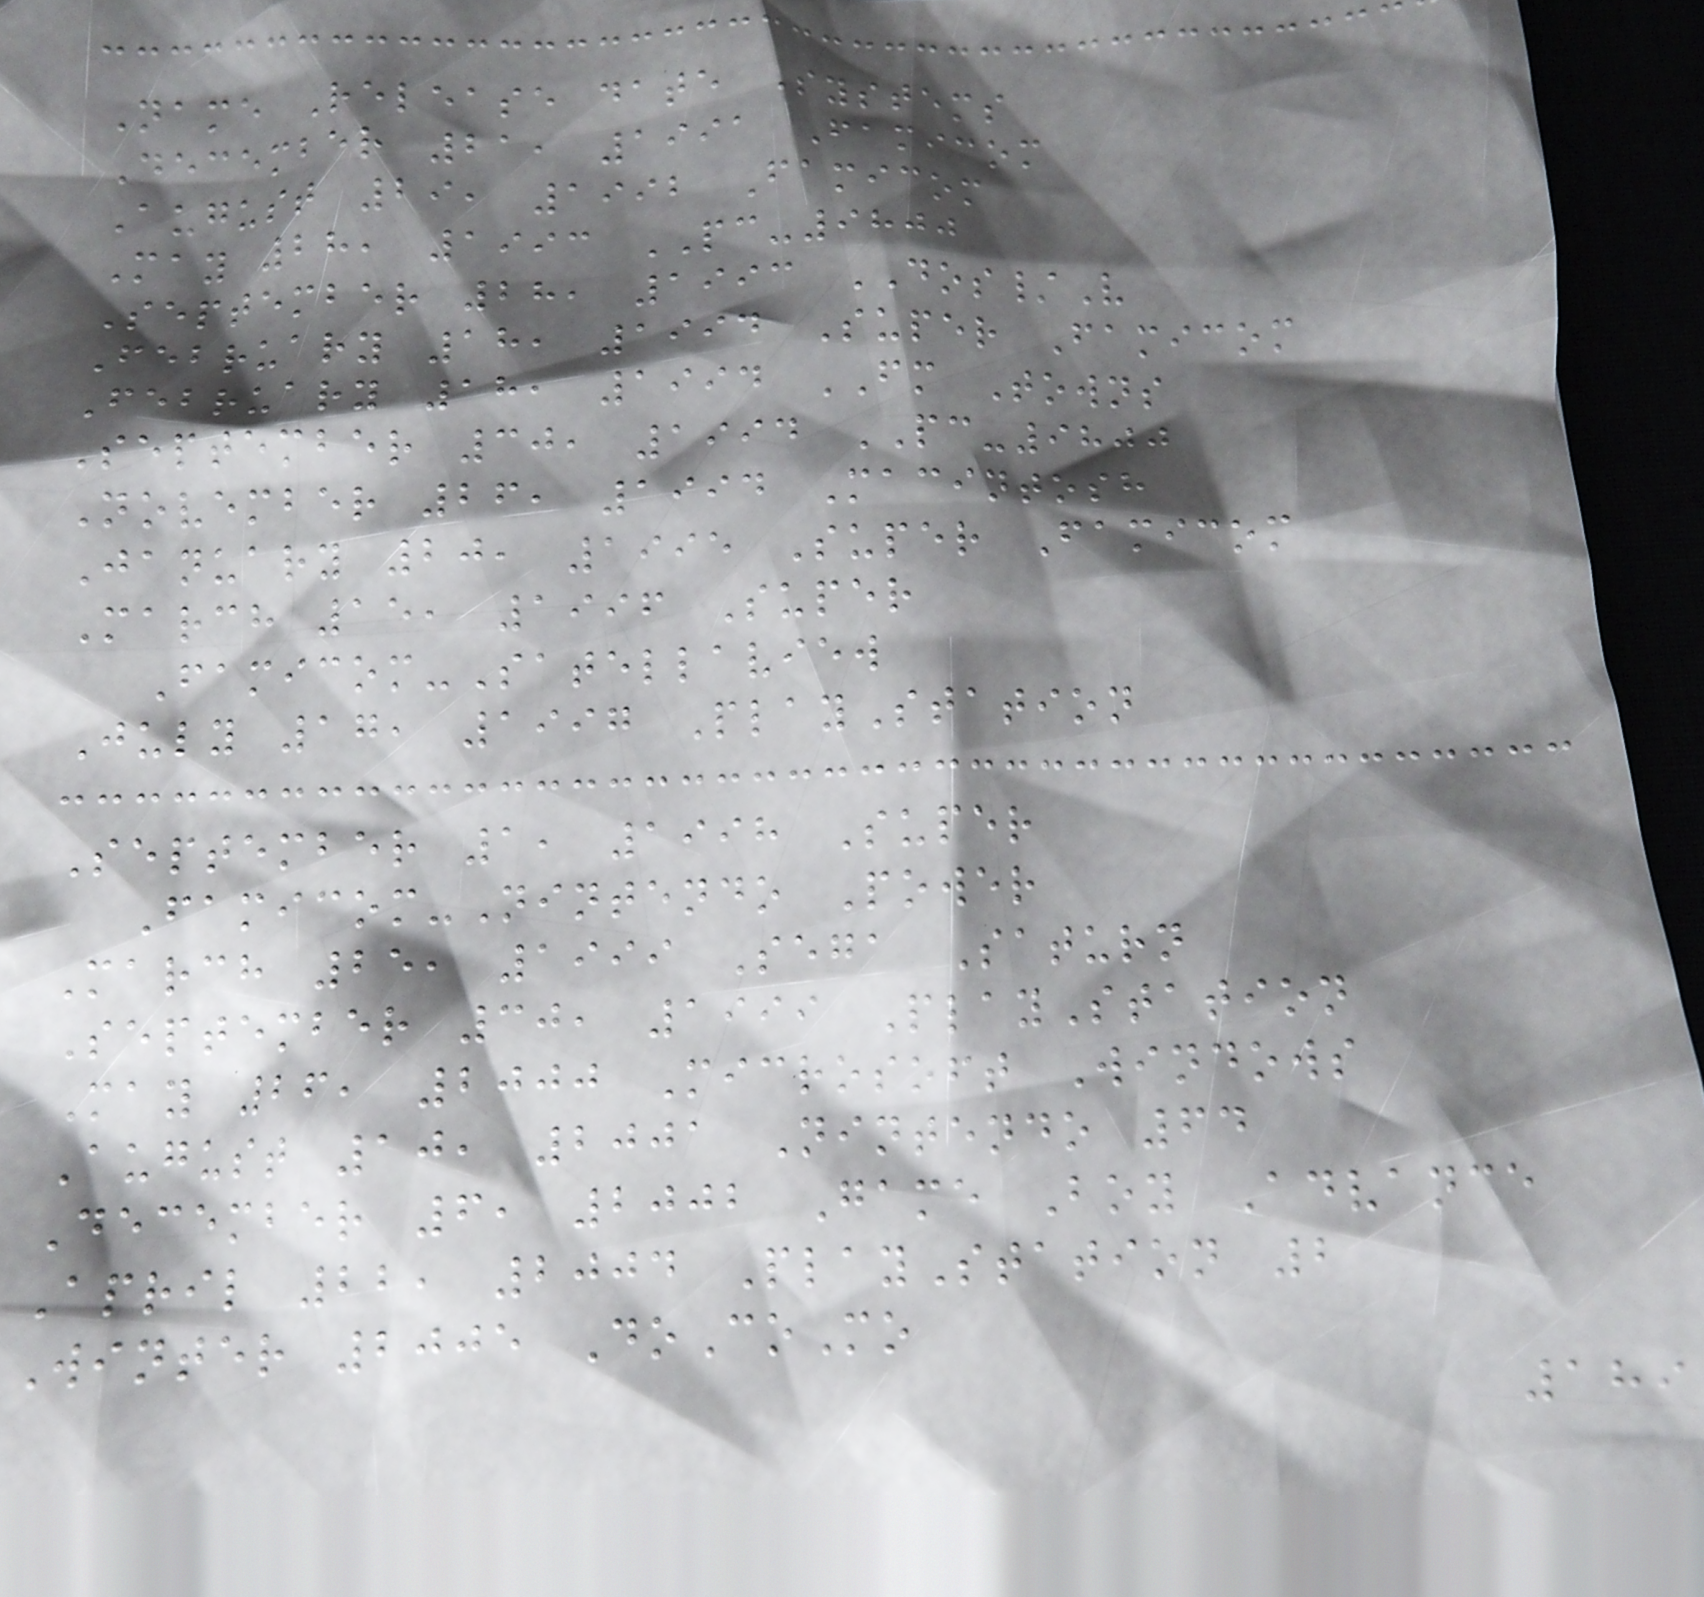Name Release date Systems
December 21, 1991 Famicom
August 29, 1992 Famicom
May 28, 1993 PC-9800
September 28, 1993 DOS/V
February 18, 1994 Super Famicom
February 18, 1994 FM Towns
September 30, 1994 PC-9800
November 26, 1994 Macintosh
January 20, 1995 Super Famicom
March 15, 1996 Super
Famicom-Satellaview
July 17, 1997 PlayStation
September 1, 1998 Super
Famicom-Nintendo Power
March 25, 1999 Sega Saturn
September 30, 1999 PlayStation
May 26, 2000 Microsoft Windows
August 10, 2001 Nintendo 64
December 6, 2002 Game Boy Advance
April 22, 2004 PlayStation 2
Winter 2005 DoCoMo
189
